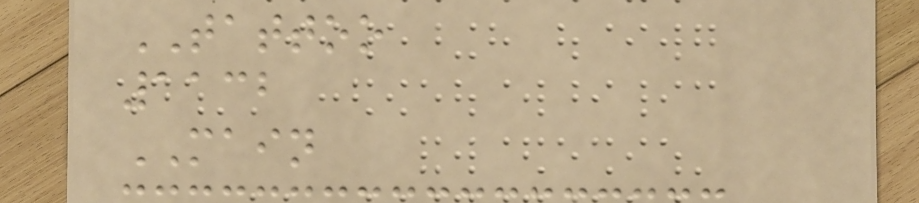TATTOO
1132
MAIN
